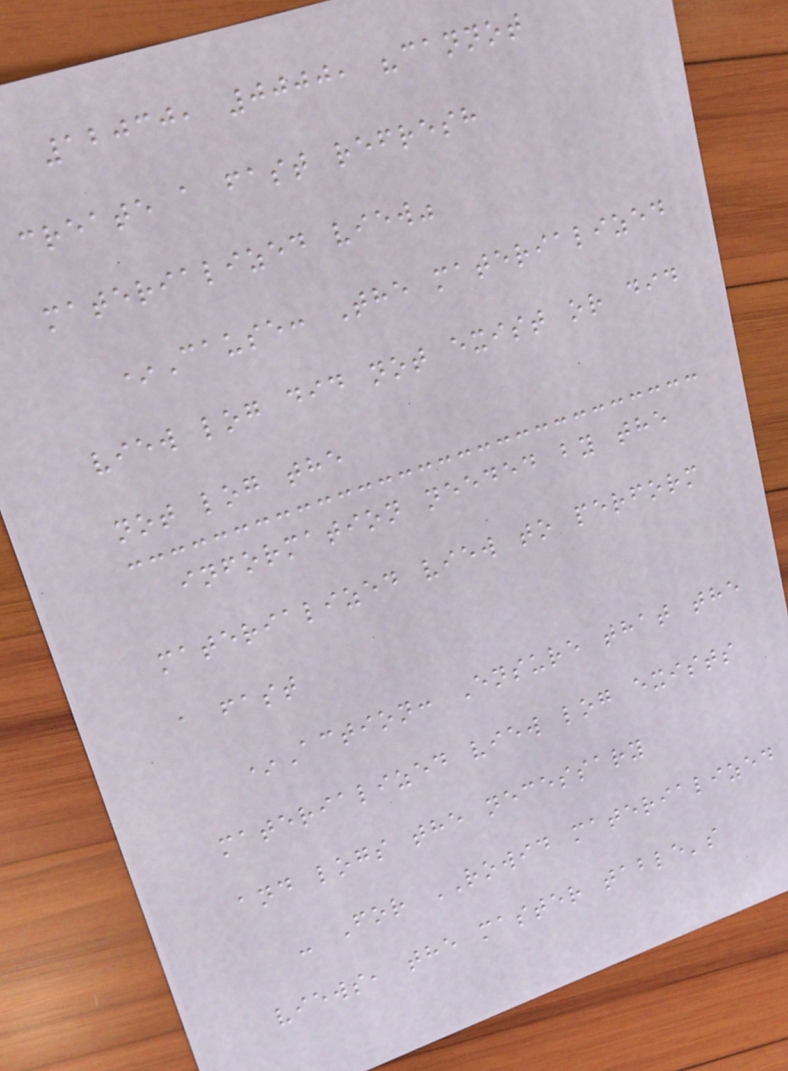12030, 0000, "cannot
create a fast refresh
materialized view"
*Cause: The materialized
view log did not exist or did
not log the
information needed by the
materialized view to perform
a fast
*Action: Ensure that the
materialized view log exists
and logs the necessary
- For ROWID materialized
views, the master table's
